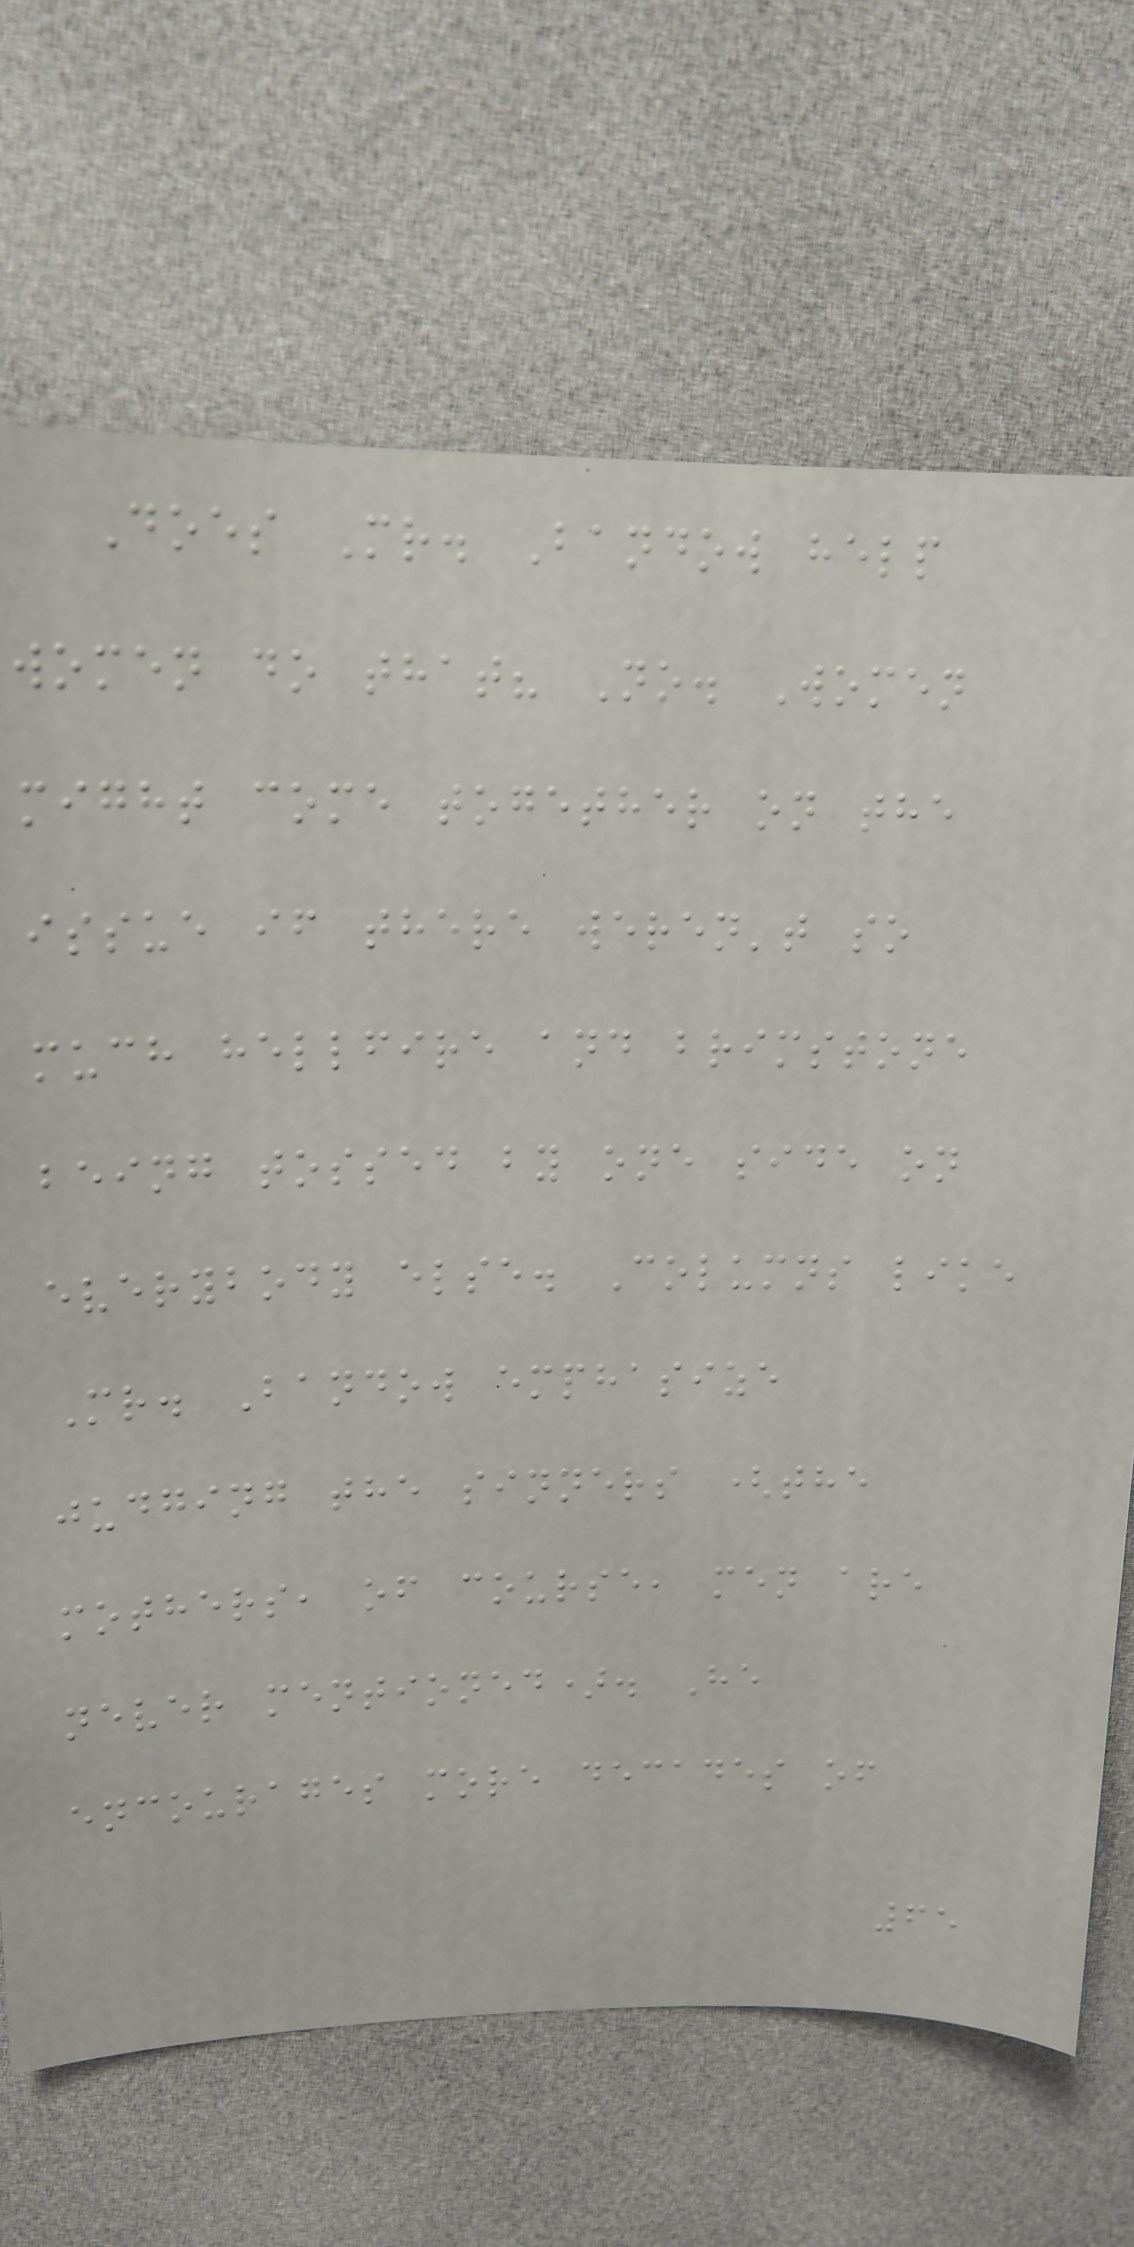Does Mr. Bandow help
women do that? No. Women
might come together on the
issue if there weren't so
much hellfire and brimstone
being tossed by one side on
everybody else. Columns like
Mr. Bandow emphasize
judging the sinners (the
mothers, of course, men are
never mentioned). He
encourages more decades of
65
